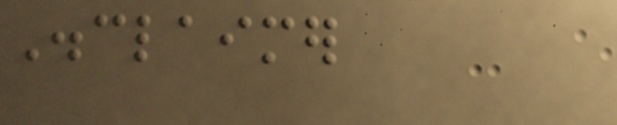Disclaimer
